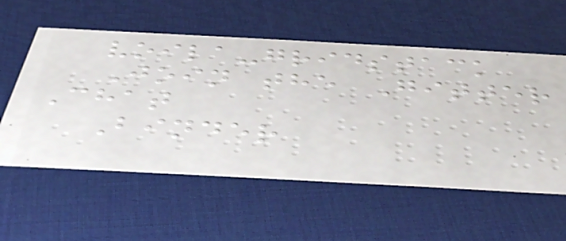voila-gridstack
Join the Gitter
Chat
Binder
